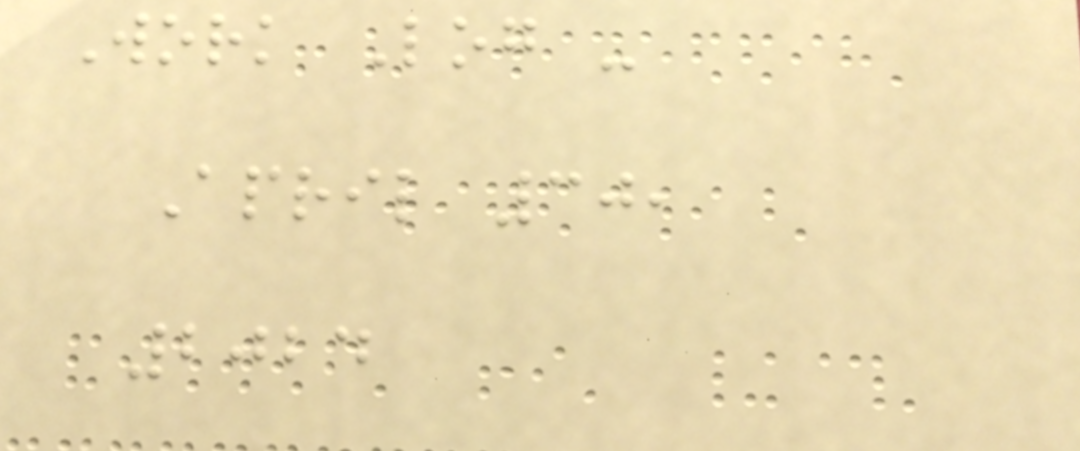Work Log -
April 30,
2024
